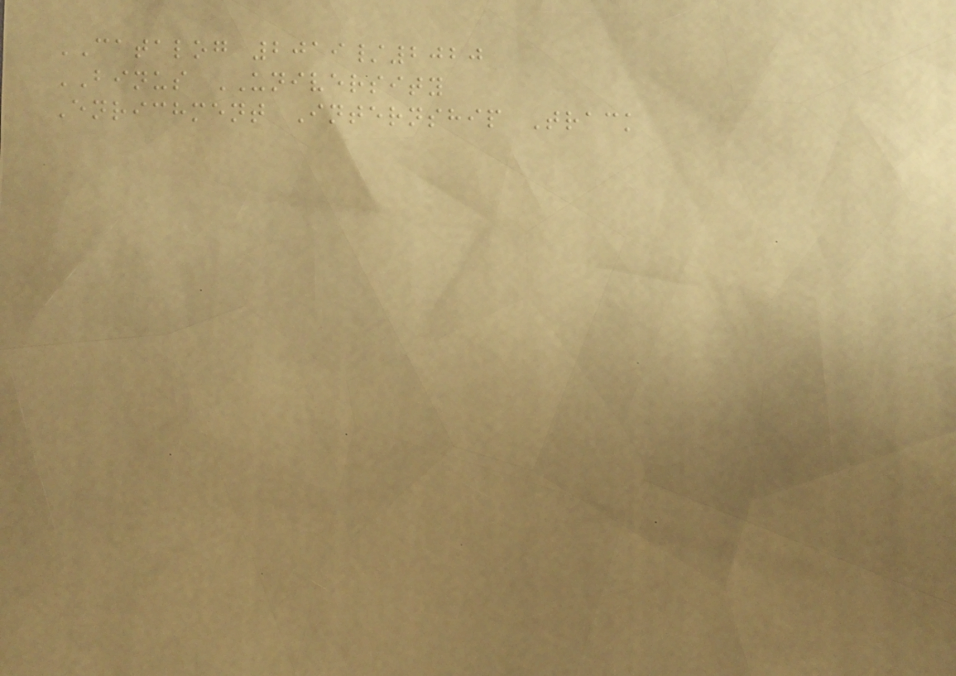CATALOG 2019/2020
BINUS UNIVERSITY
Enrichment Internship Track
